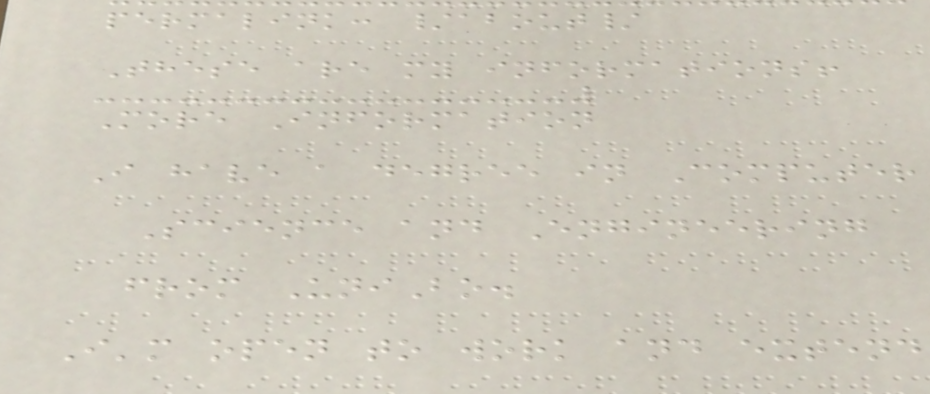permalink: /about/
These are my informations!
More Information
I have a degree in Computer
Science and Engineering
from UniBo.
I'm open to work and extend
